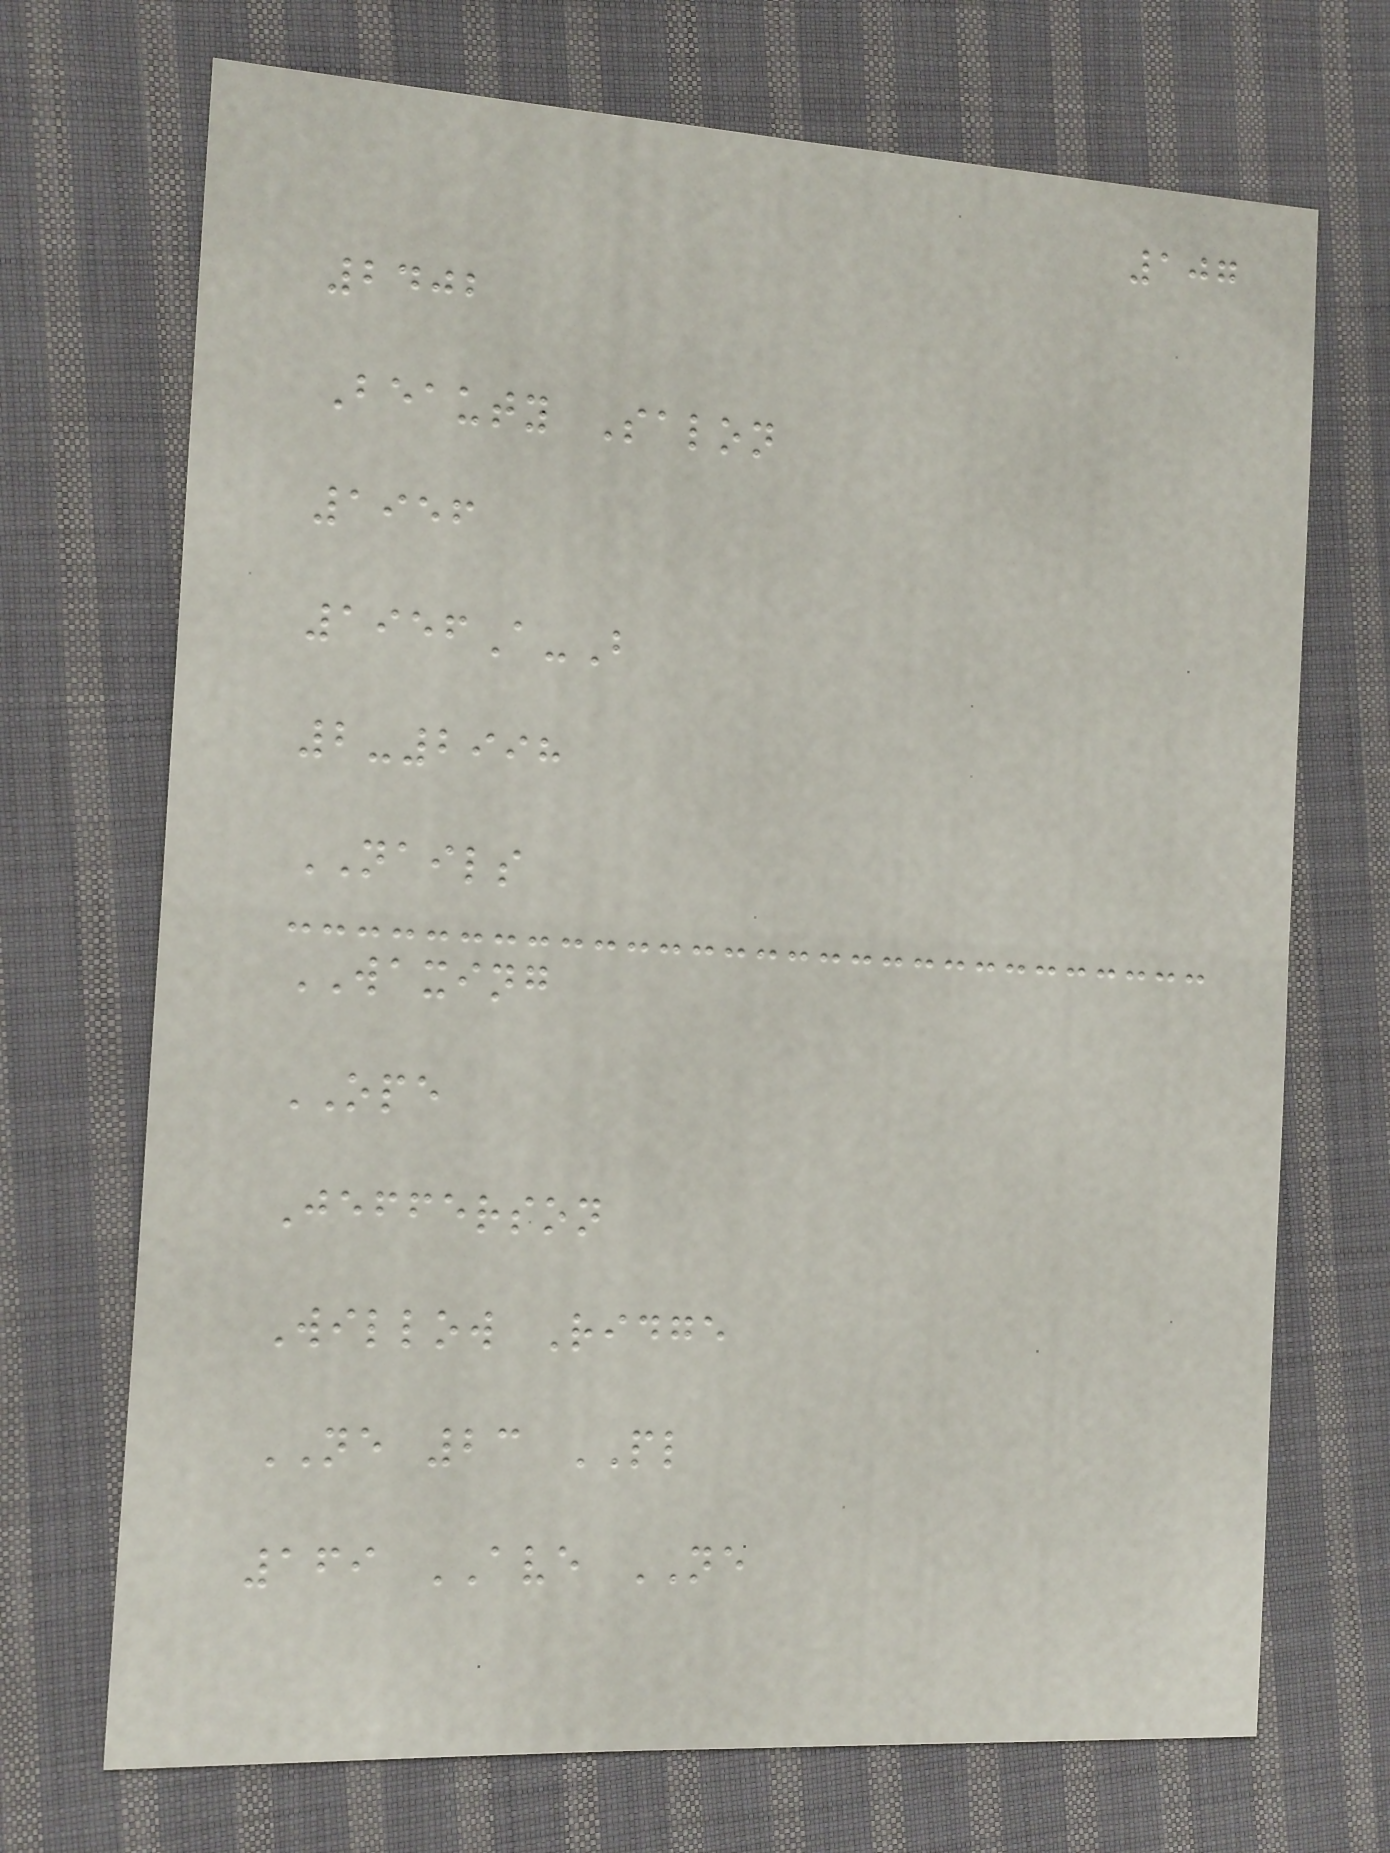107
2402
Beauty Salon
1956
1956A-B
2-2998
NAILS
WAXING
OPE
Jefferson
Willow Ridge
NE 23 PL
169 AVE NE
